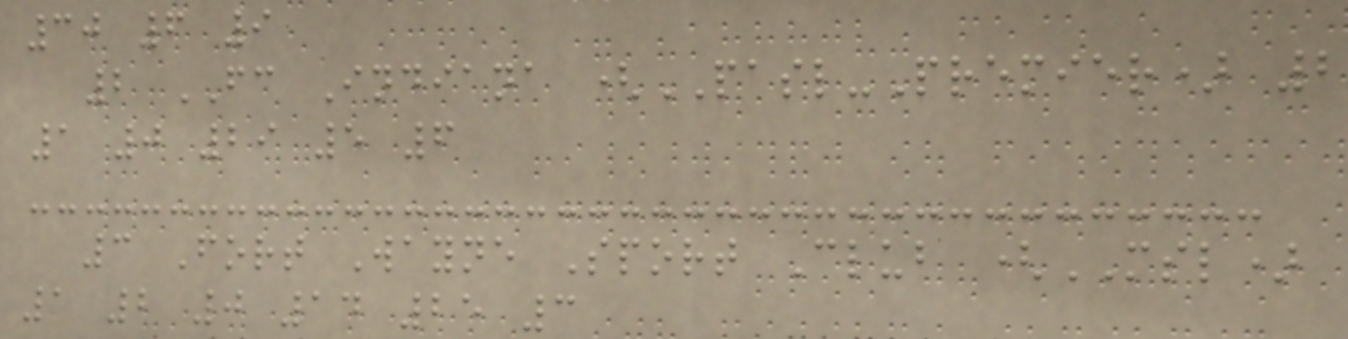30 6 9
2 FC Indiana (PASL-Premier) 2
1 0 29 5 6
3 Fort Wayne Sport Club (MSL)
1 2 0 14 25 3
